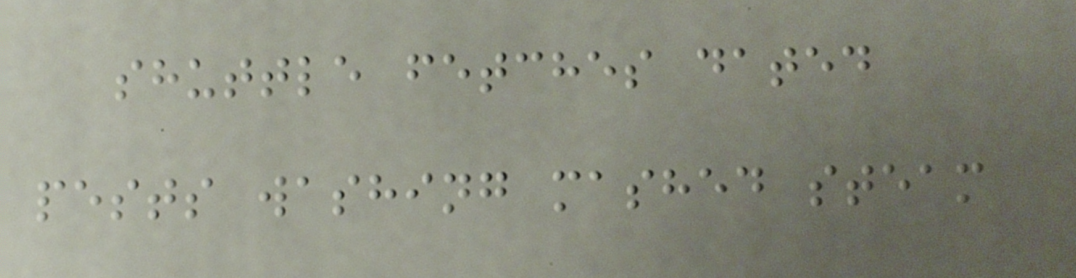shuttle fetches dated
pests washing mashed steam
